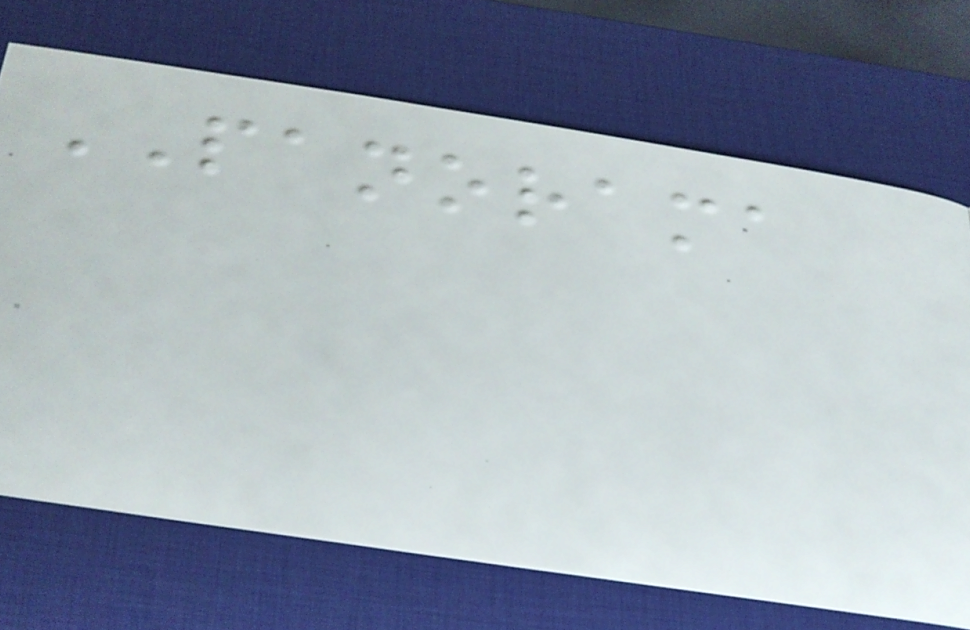PANORAMA
